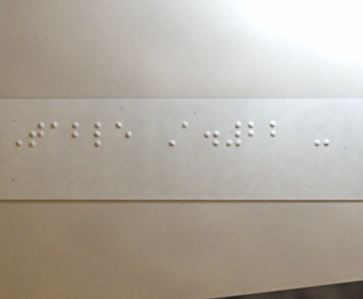Table A.22 -
